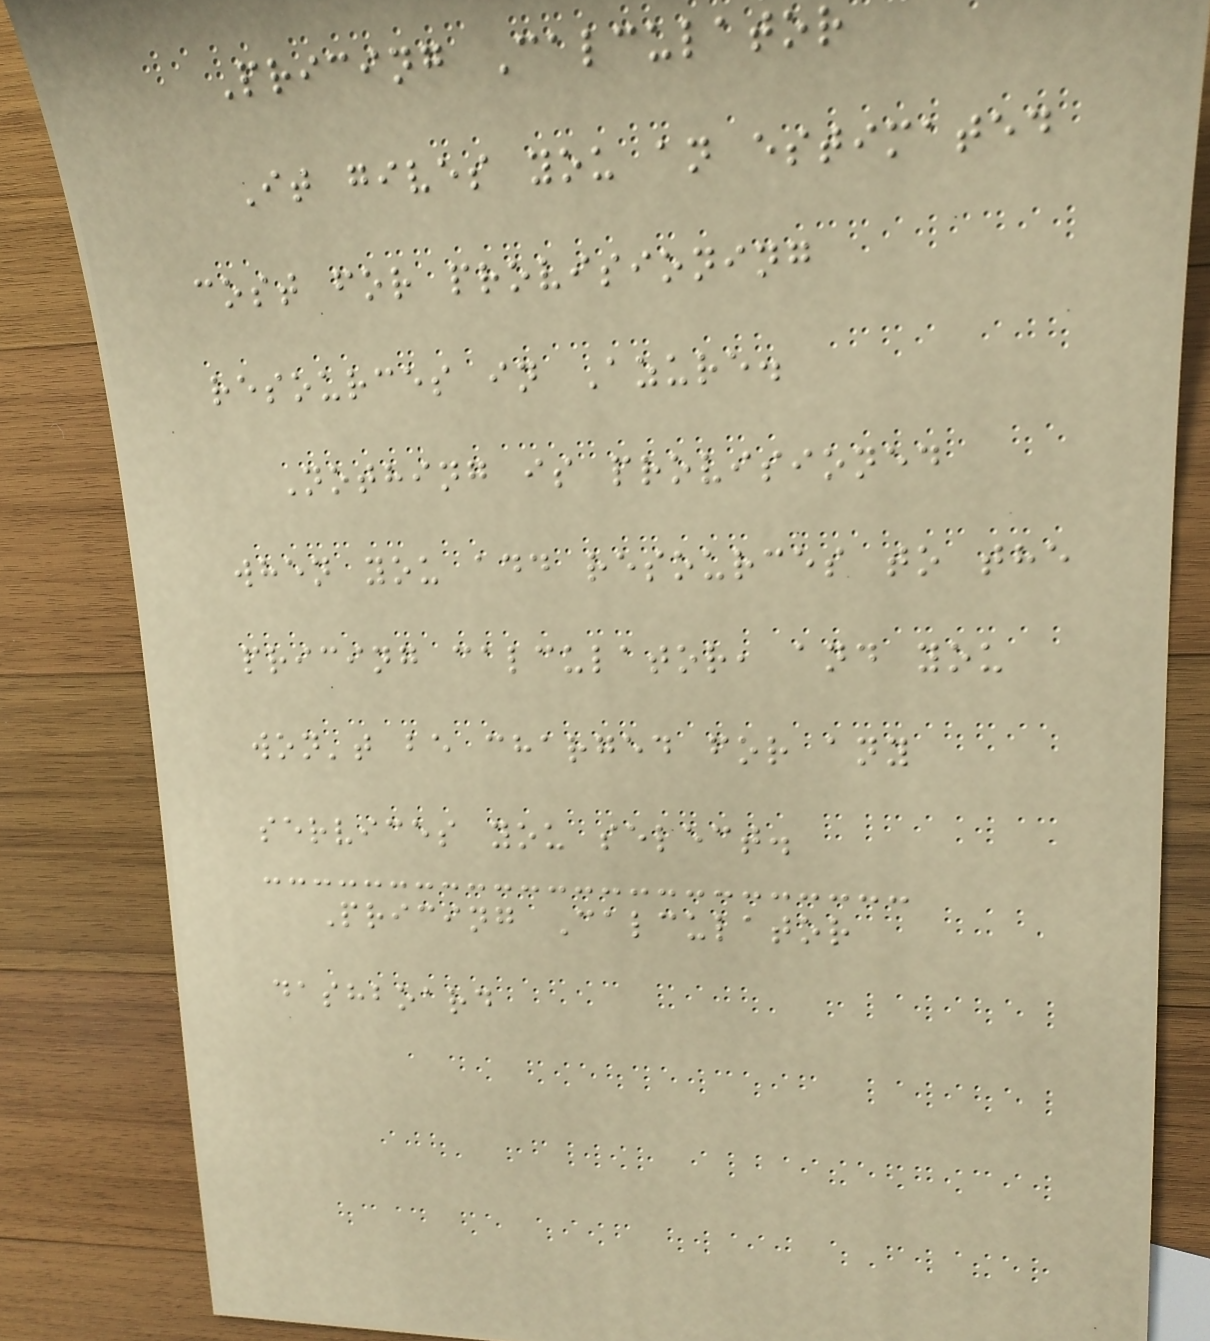Pricing Calculator
It gives you an estimated
cost for provisioning
resources in Azure.
Nothing is provisioned
when you add resources to the
pricing calculator, and you
won't be charged for any
services you select.
Pricing Calculator
dashboard
